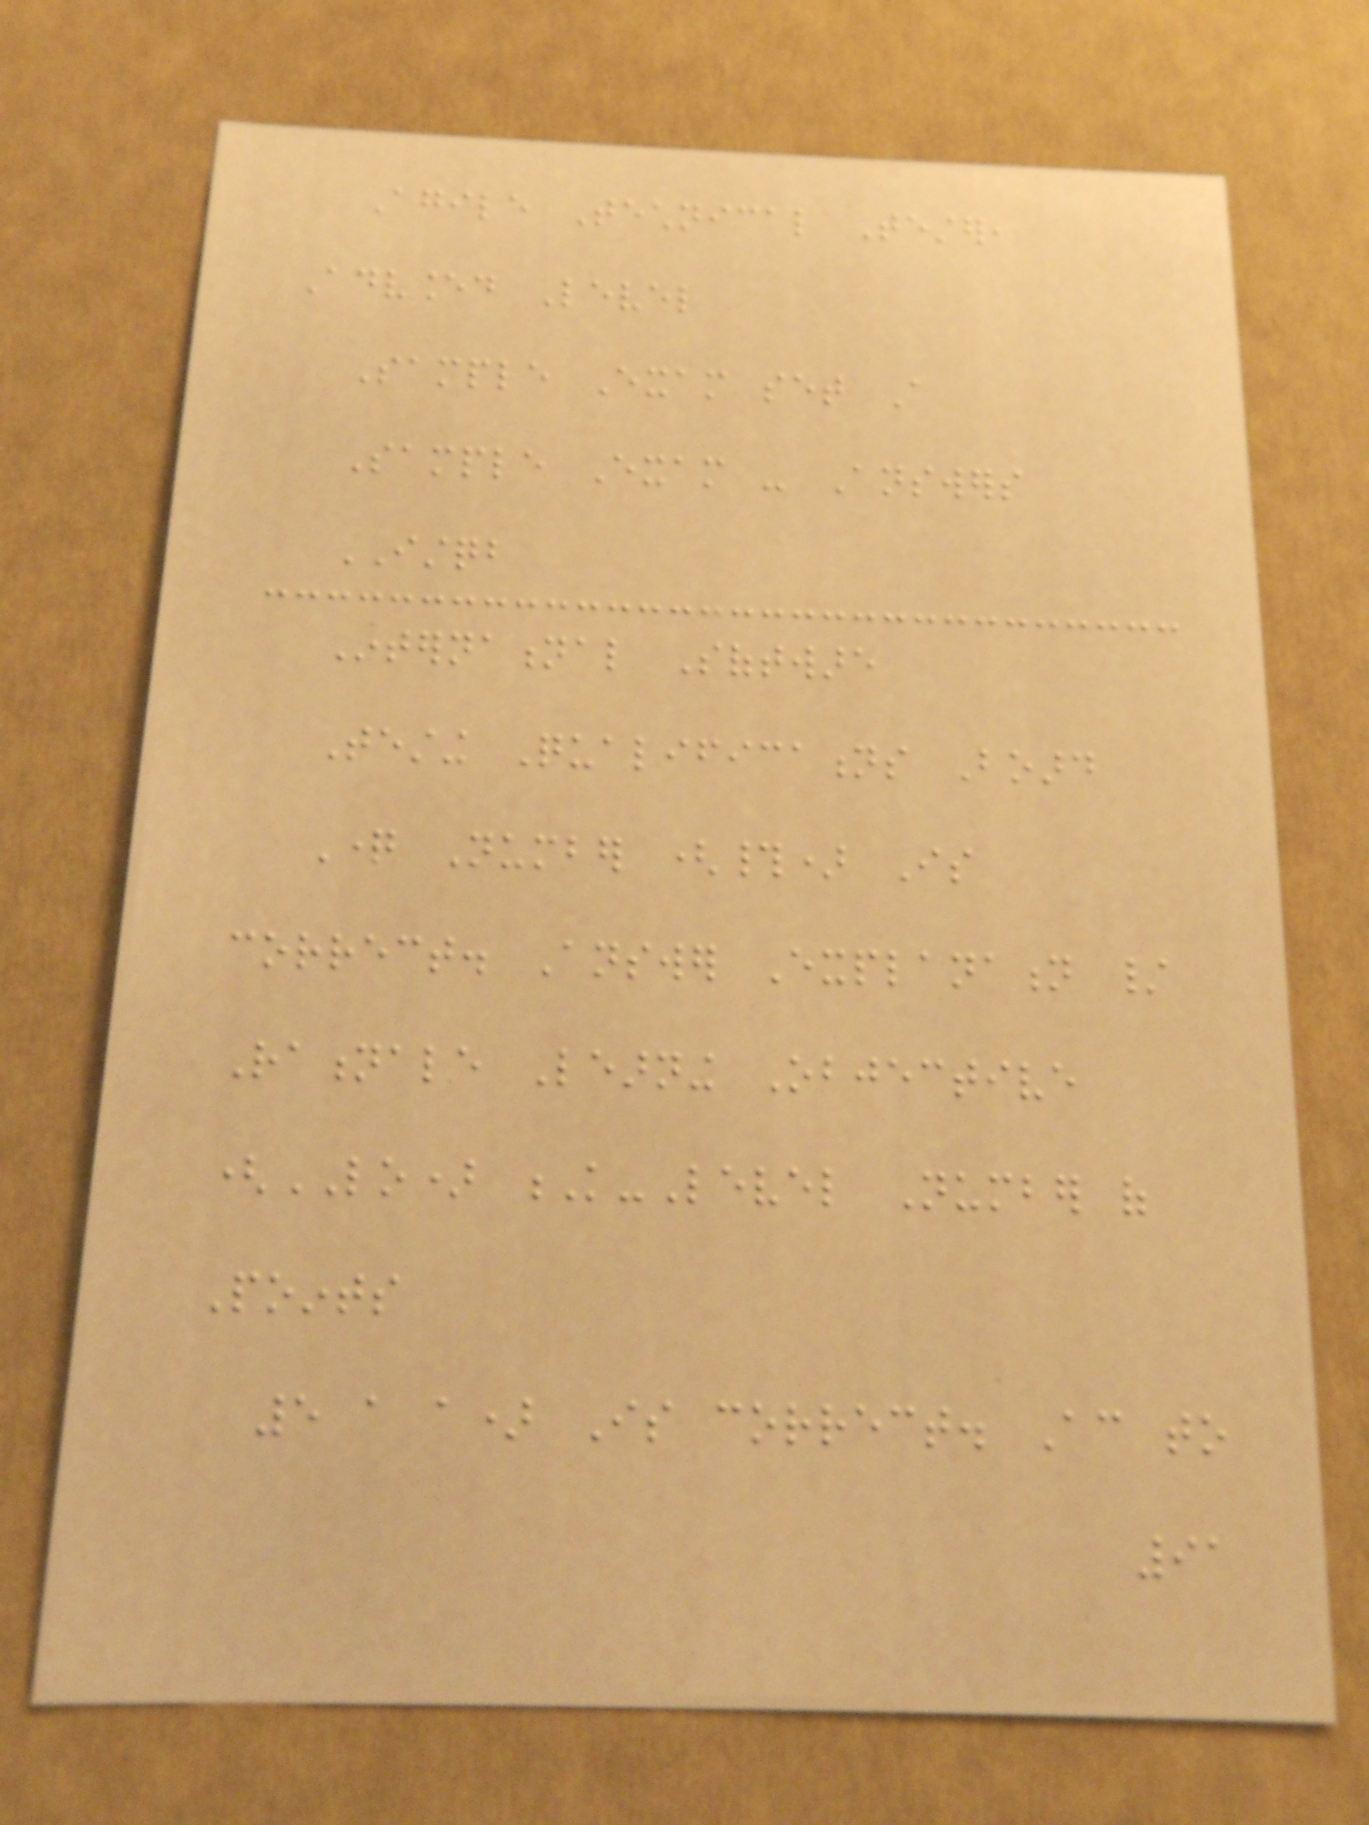Agile Technical Tester,
Advanced Level
Sample Exam set A
Sample Exam - Answers
ISTQB
International Software
Testing Qualifications Board
Question Number (#) Is
correct. Answer Explanation /
Rationale Learning Objective
(LO) K-Level Number of
Points
5 a a) Is correct. According to
91
